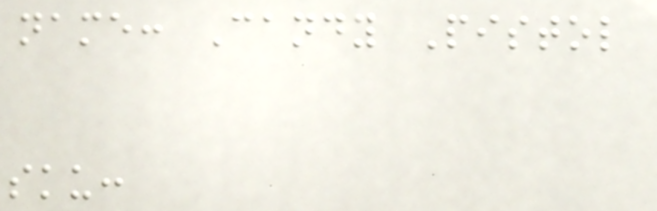name: Candy Pistol
sku:
